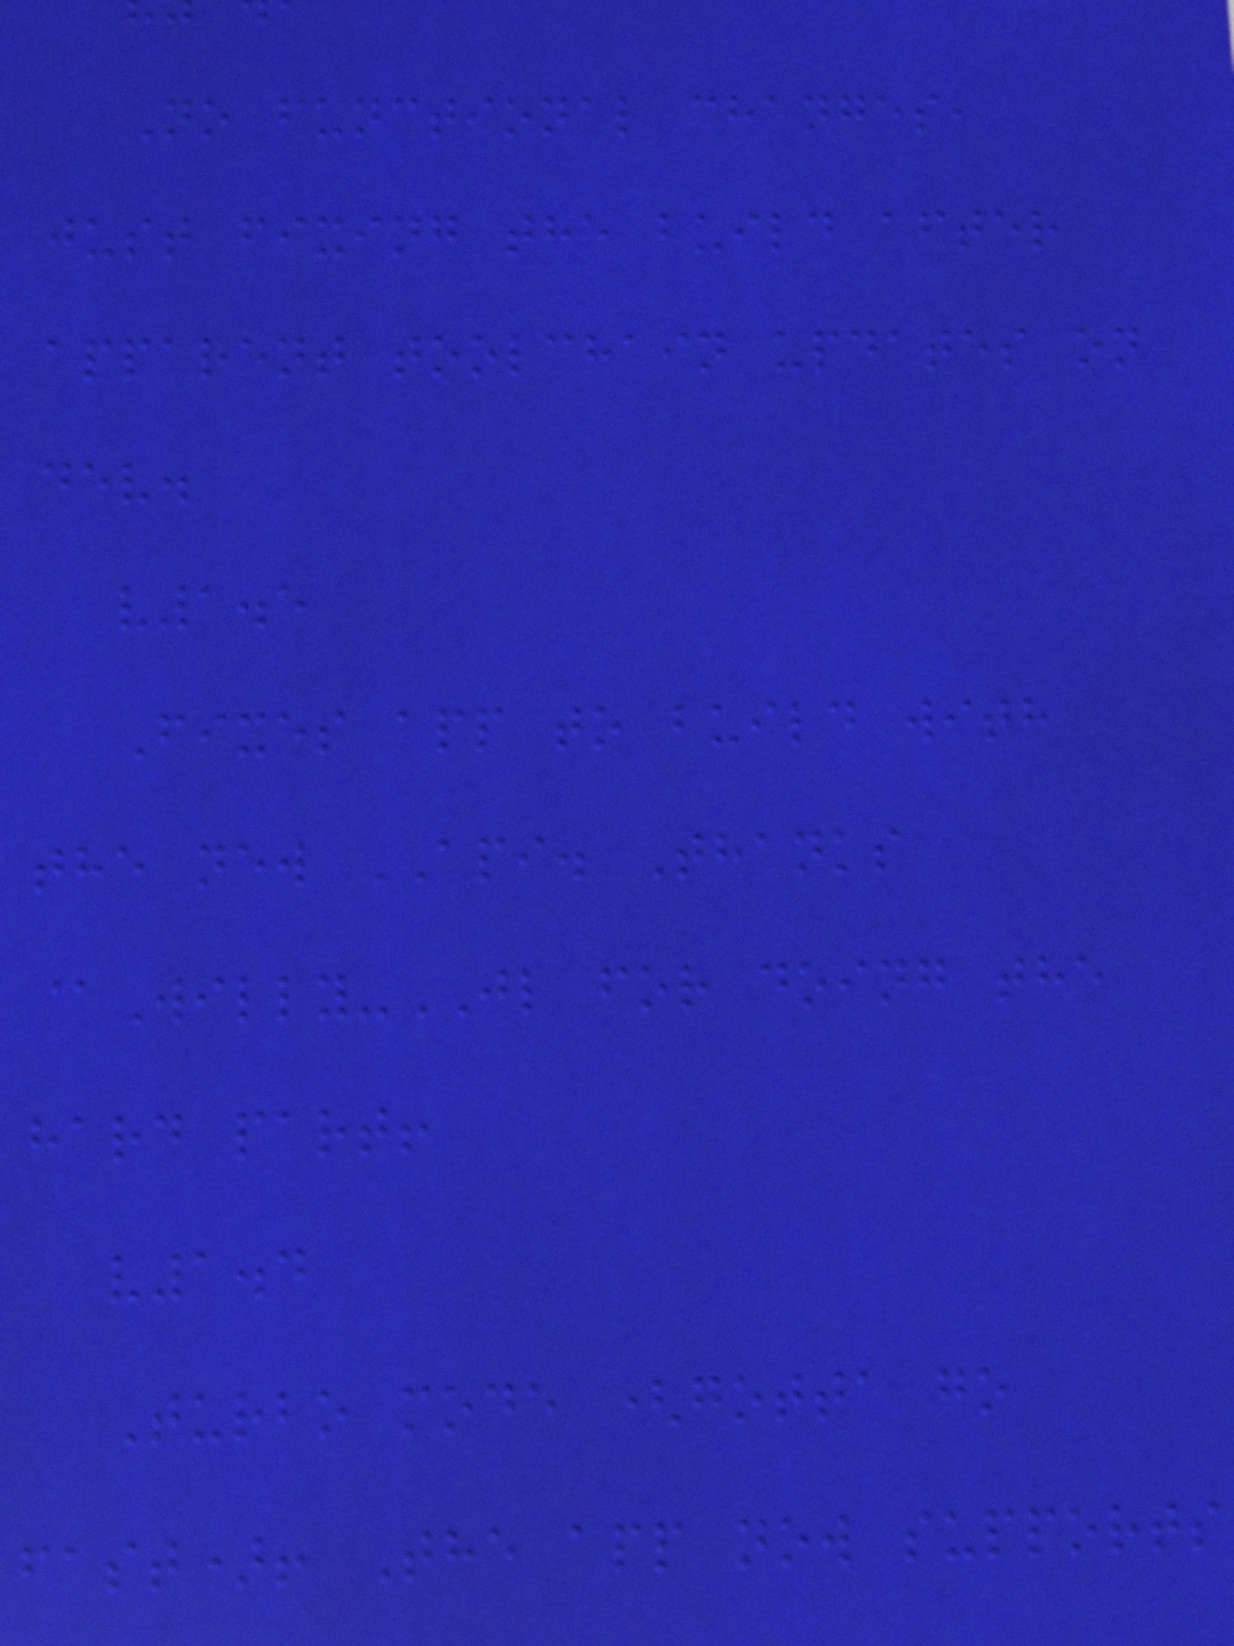No functional changes,
just fixing the build after
apparent toolchain updates on
dev.
v1.5
Fixes app to build with
the new API. Thanks
@Willy-JL for doing the
hard part!
v1.4
Turbo mode (gotta go
fast)! The app now supports
